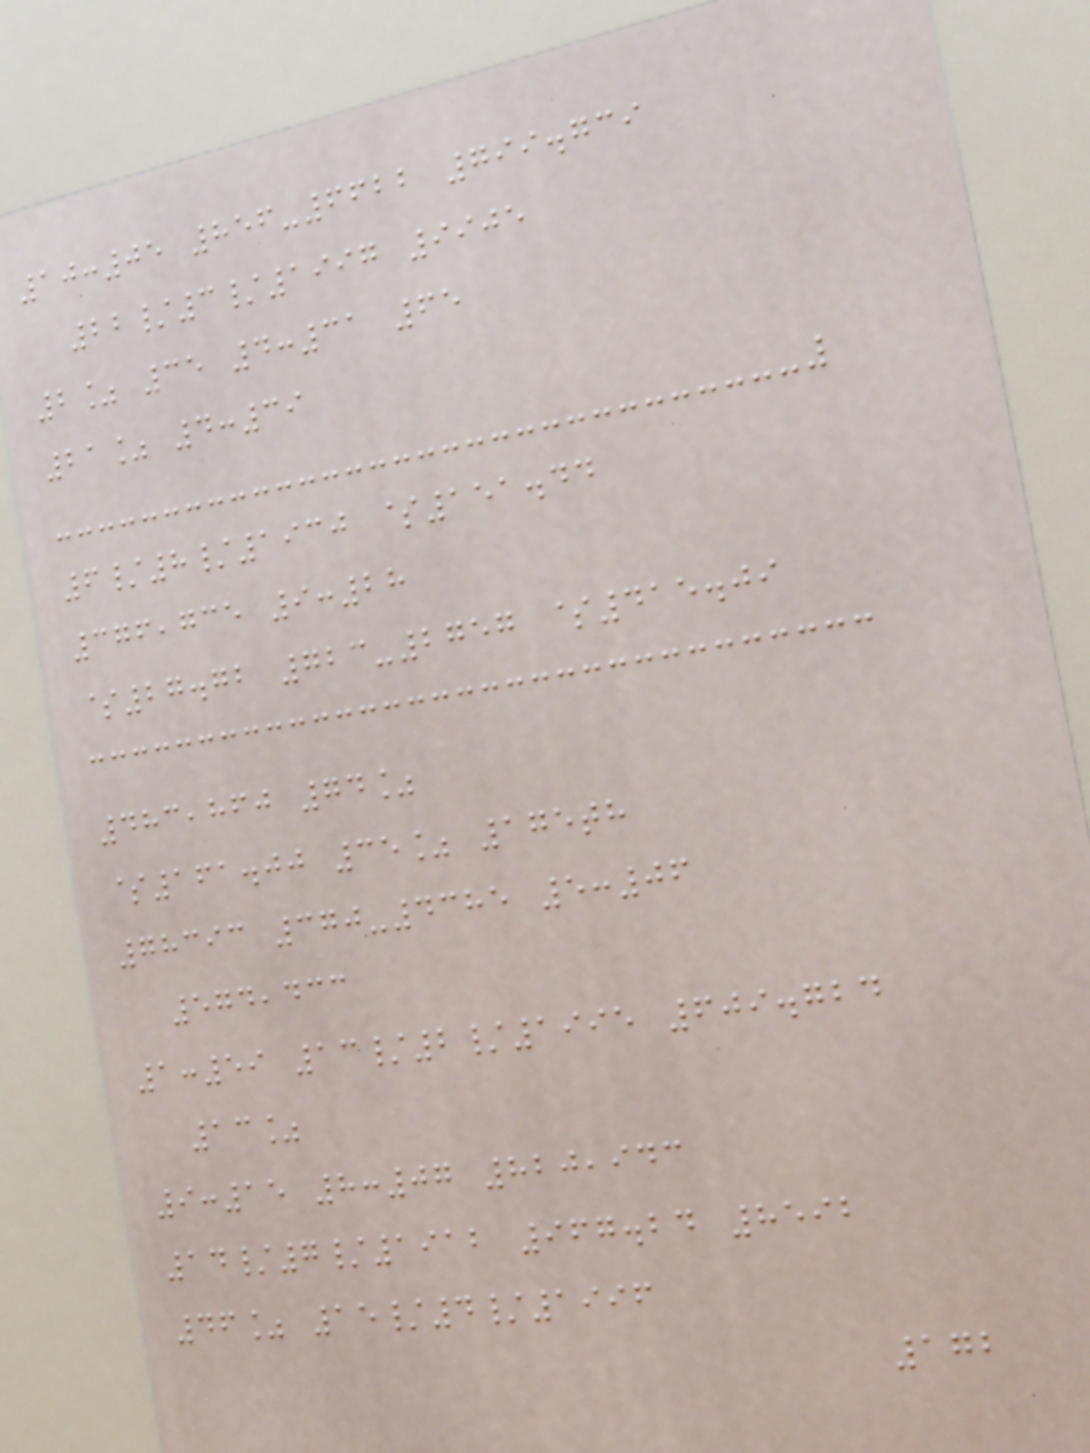10:05 856-6622 799.739
22/3/1997 9905
2% 35 4:31 65
21% 4:39
6/8/1930 $151.44
376,735 9:28
$27.72 723-2757 $415.09
483,860 74%
$161.00 35% 175th
78393 370-4385 5:06
574,433
1:59 13/2/1995 609.724
13%
9:15 8:07 820,943
14/7/1912 967.24 8592
46% 15/4/1996
172
